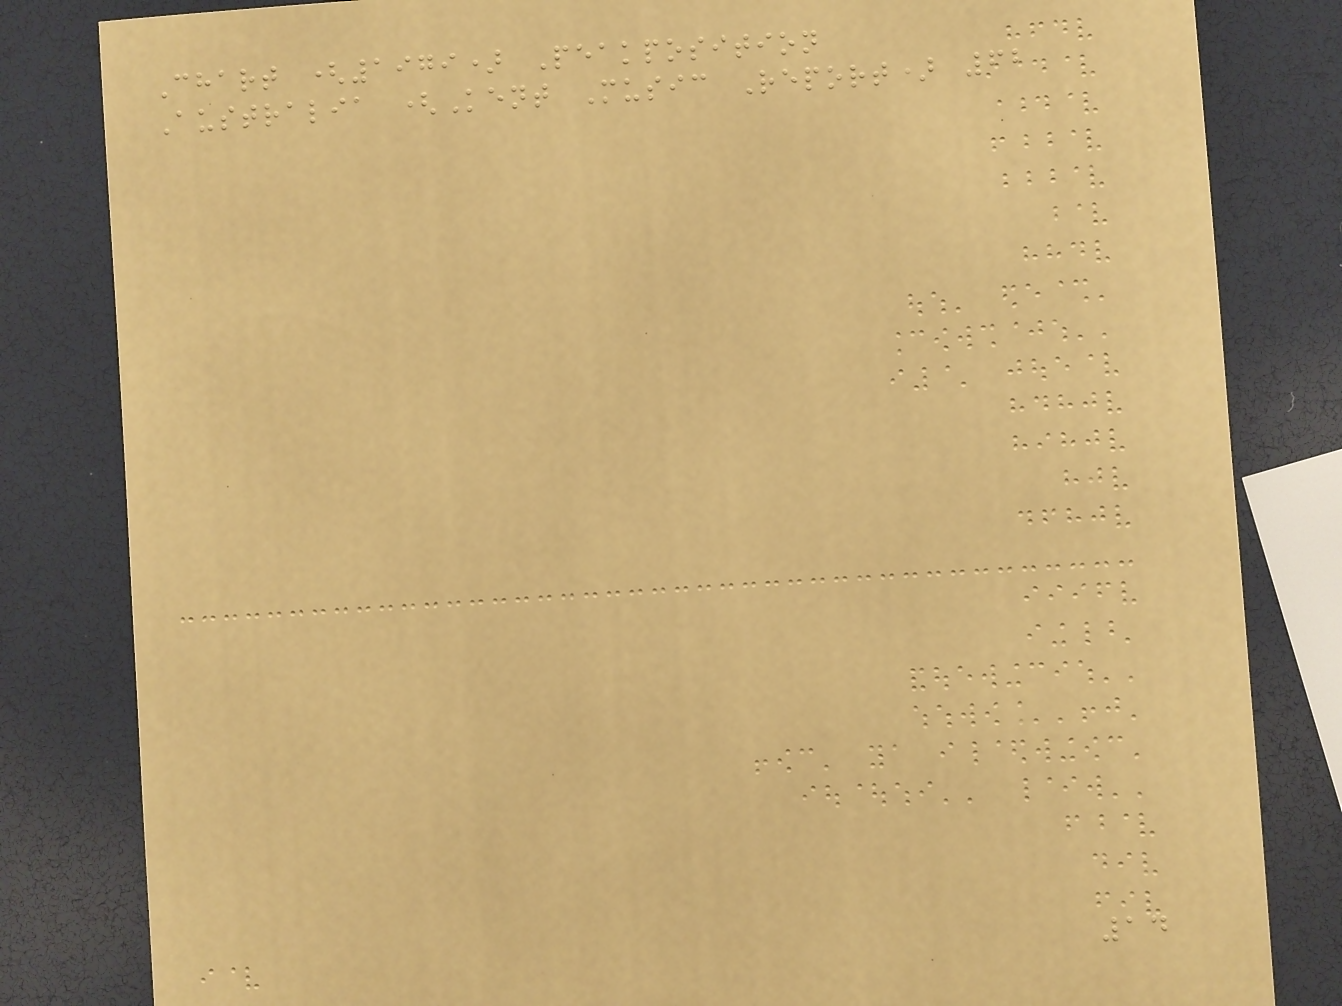Chart (1979) Peakposition
Australia (Kent Music Report) 62
14
